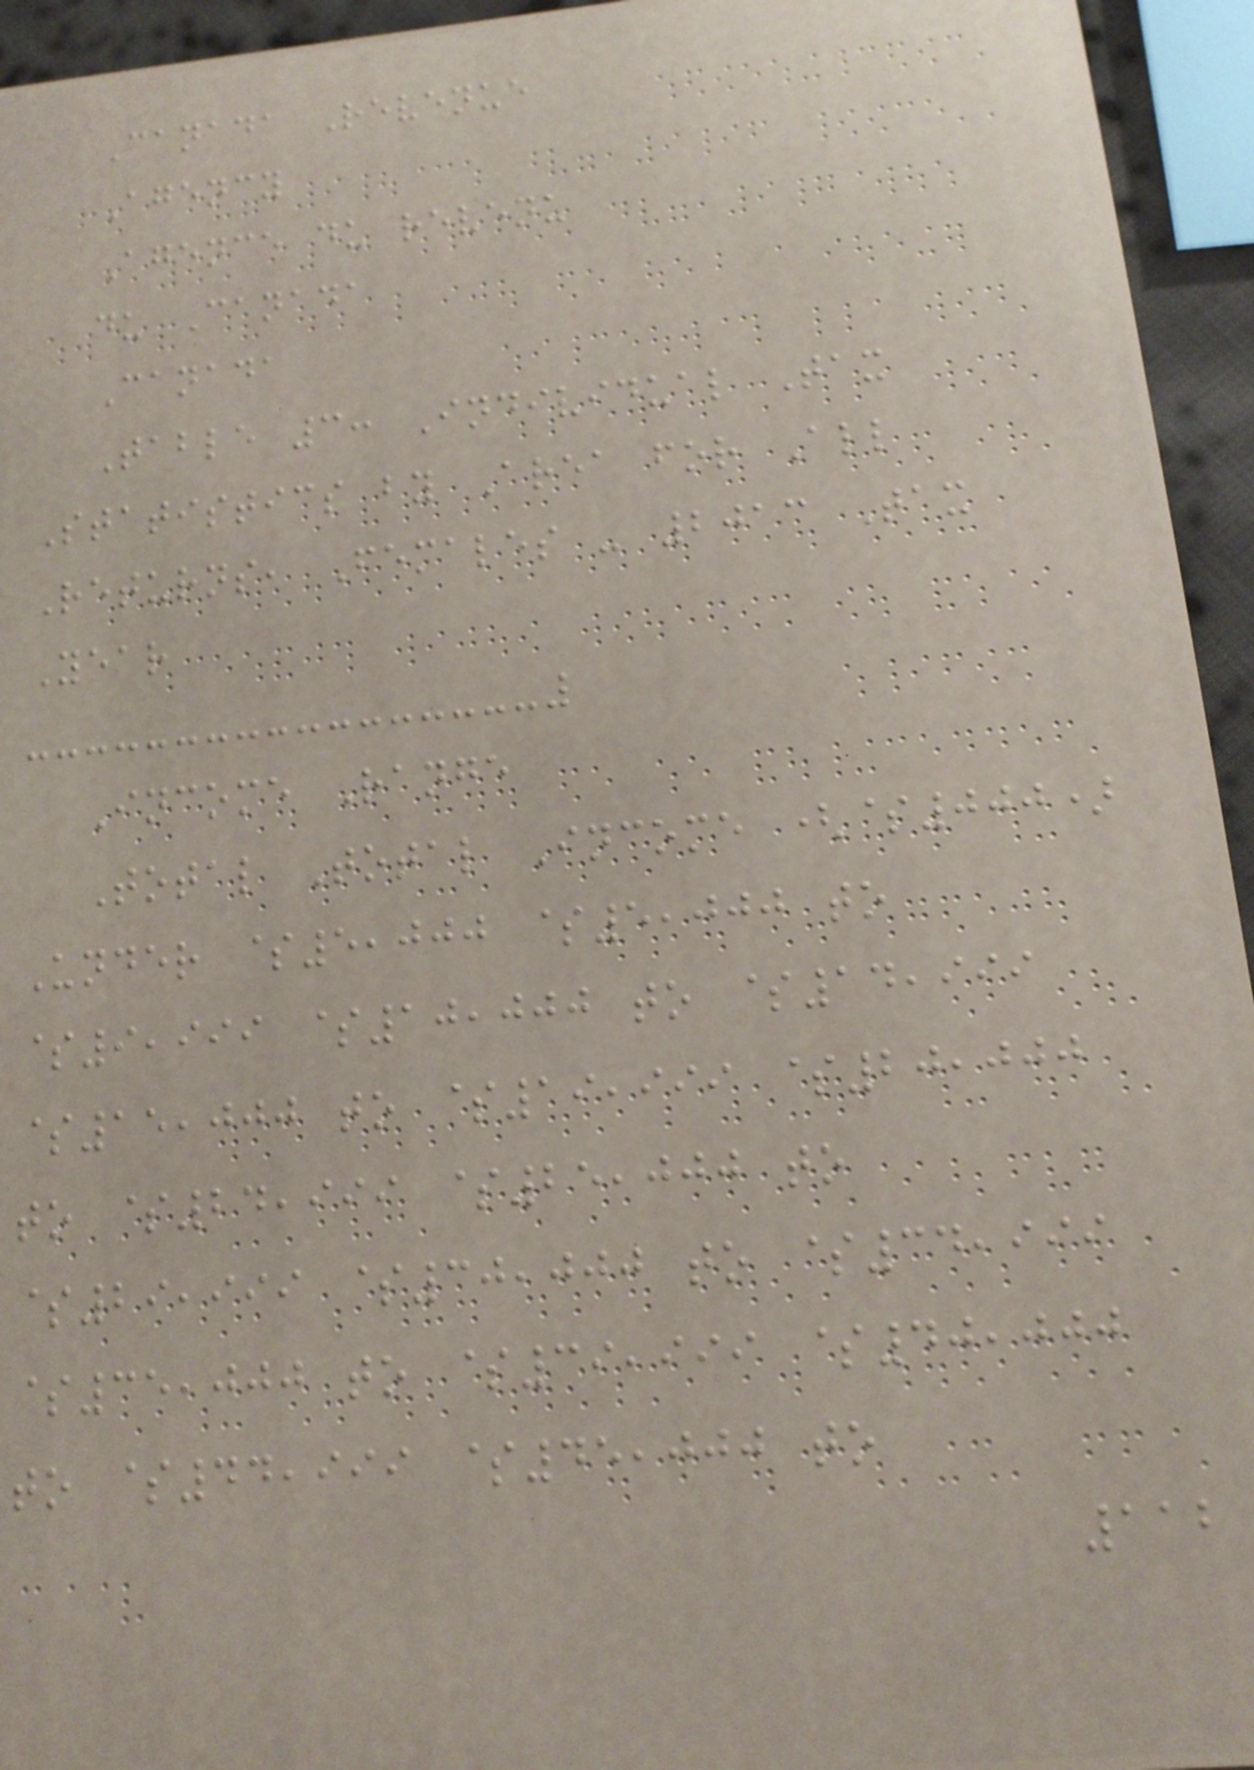Canada Revenue
Agency
Agence du revenu
du Canada
Canada
Table 3: Individual Tax
Statistics by Area for All
Returns, Females - 2013 Tax
Year
Income Range
Total Total Income ($000)
Under $5,000 $5,000 to
$9,999 $10,000 to $14,999
$15,000 to $19,999 $20,000
to $24,999 $25,000 to
$29,999 $30,000 to $34,999
$35,000 to $39,999 $40,000
to $44,999 $45,000 to
112
